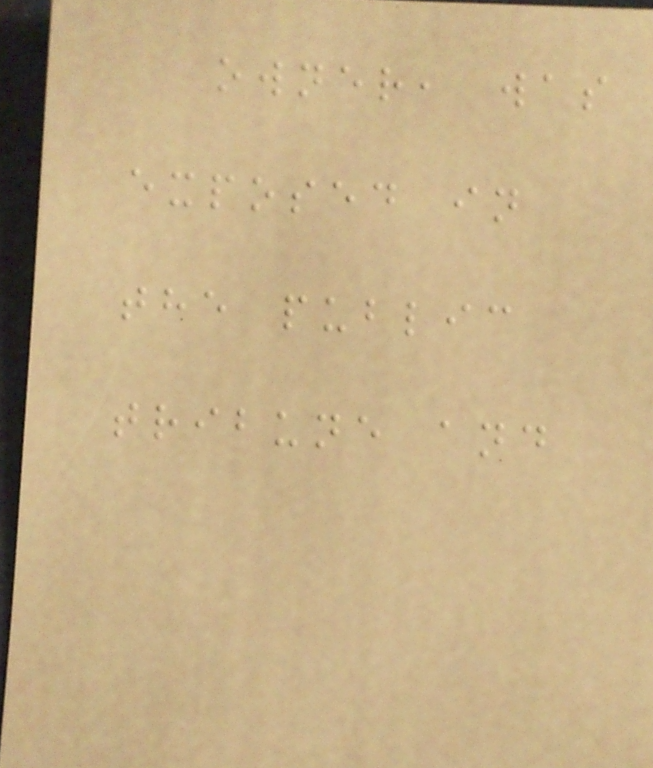owner, was
exposed in
the public
tribune and
